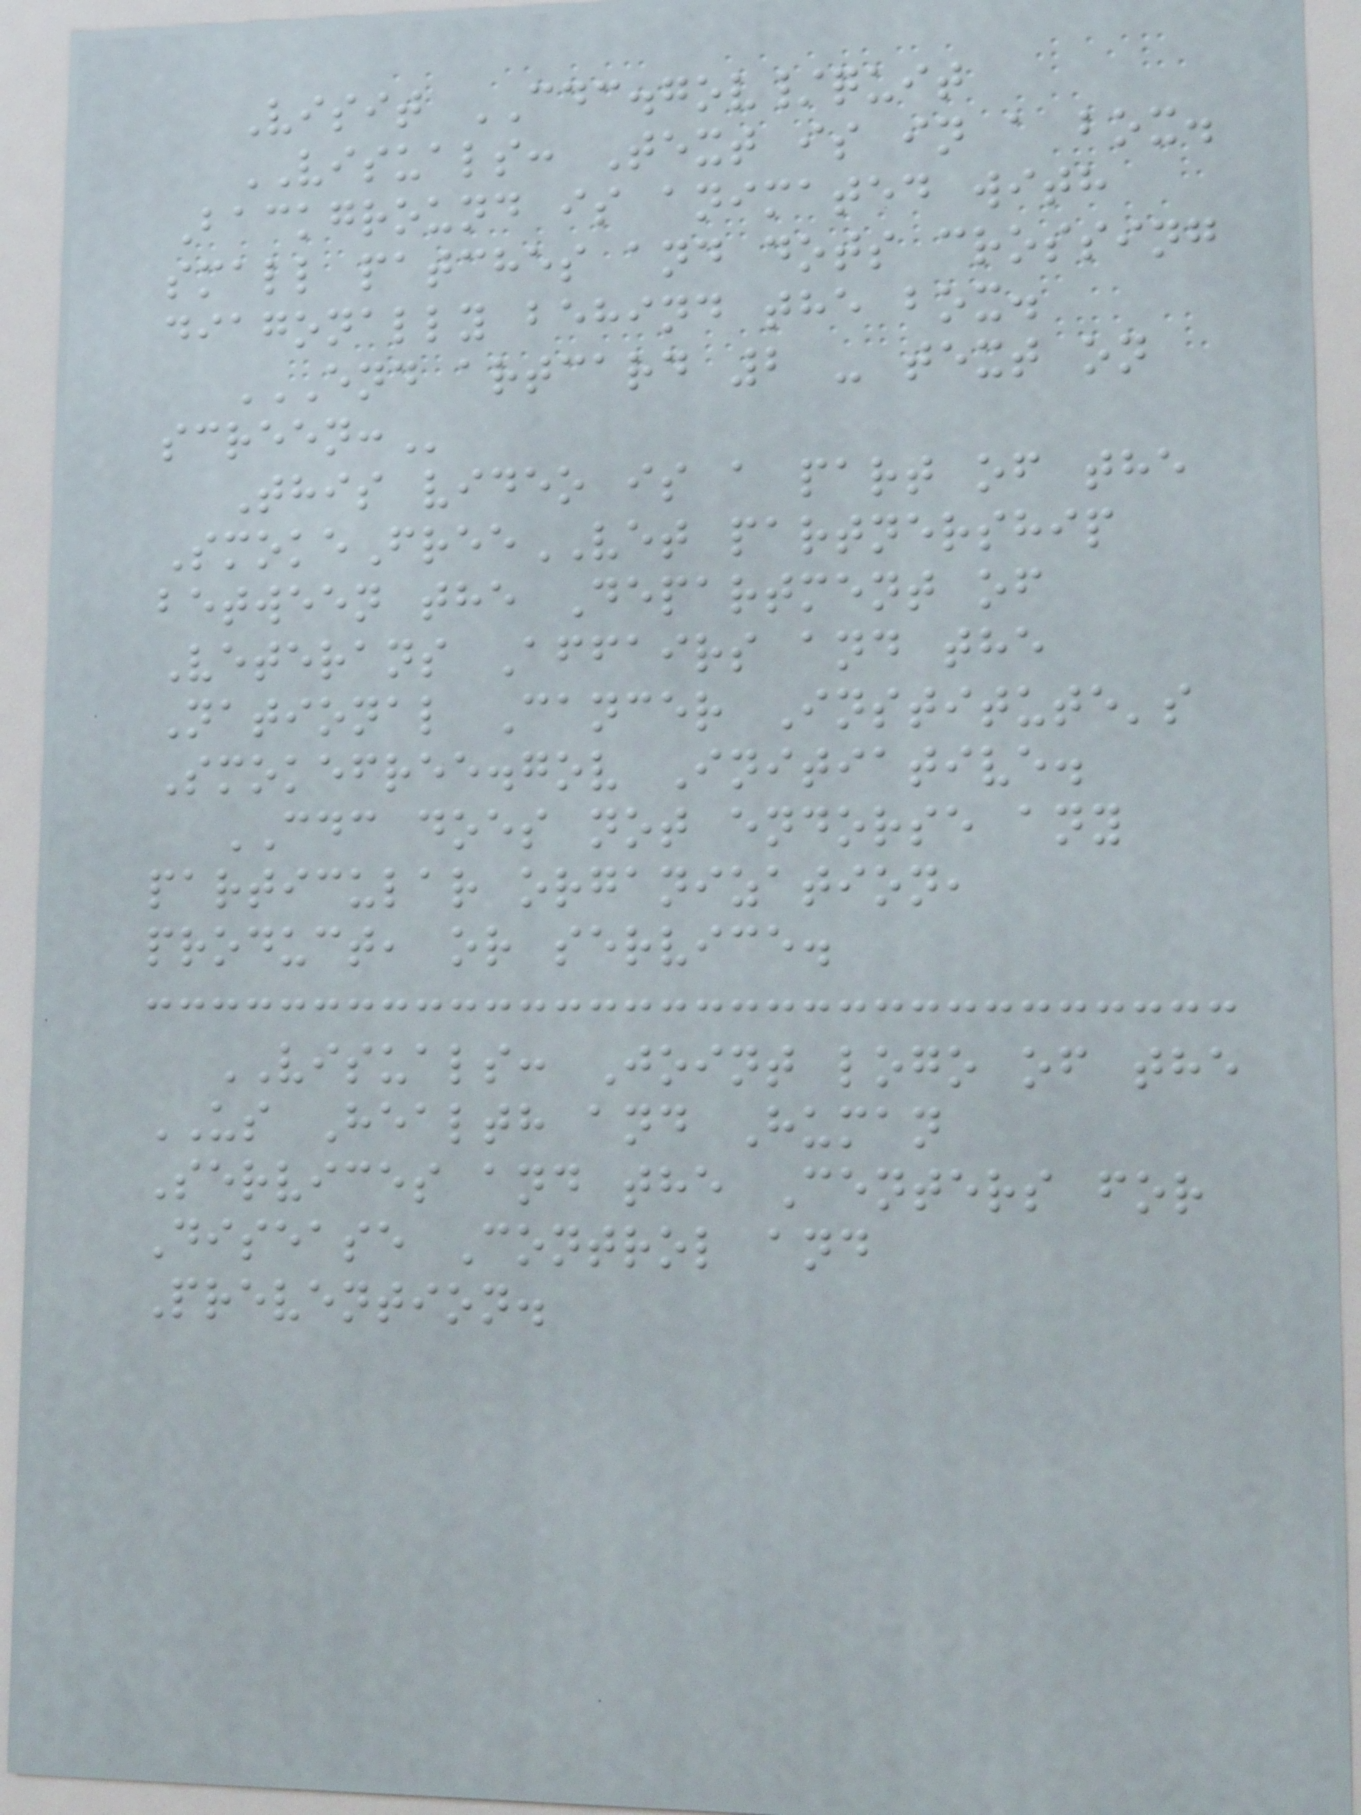Visit CDC.gov/quit
VISUALS: Text is in a box.
Background is animated with
small patches and dots crossing
diagonally behind the box.
END ARTCARD 2 - TEXT ON
SCREEN:
This video is a part of the
SmokeFreeVET partnership
between the Department of
Veterans Affairs and the
National Cancer Institute's
Smokefree.gov Initiative.
CDC does not endorse any
particular organization,
product, or service.
VISUALS: Joint logo of the
US Health and Human
Services and the Centers for
Disease Control and
Prevention.
